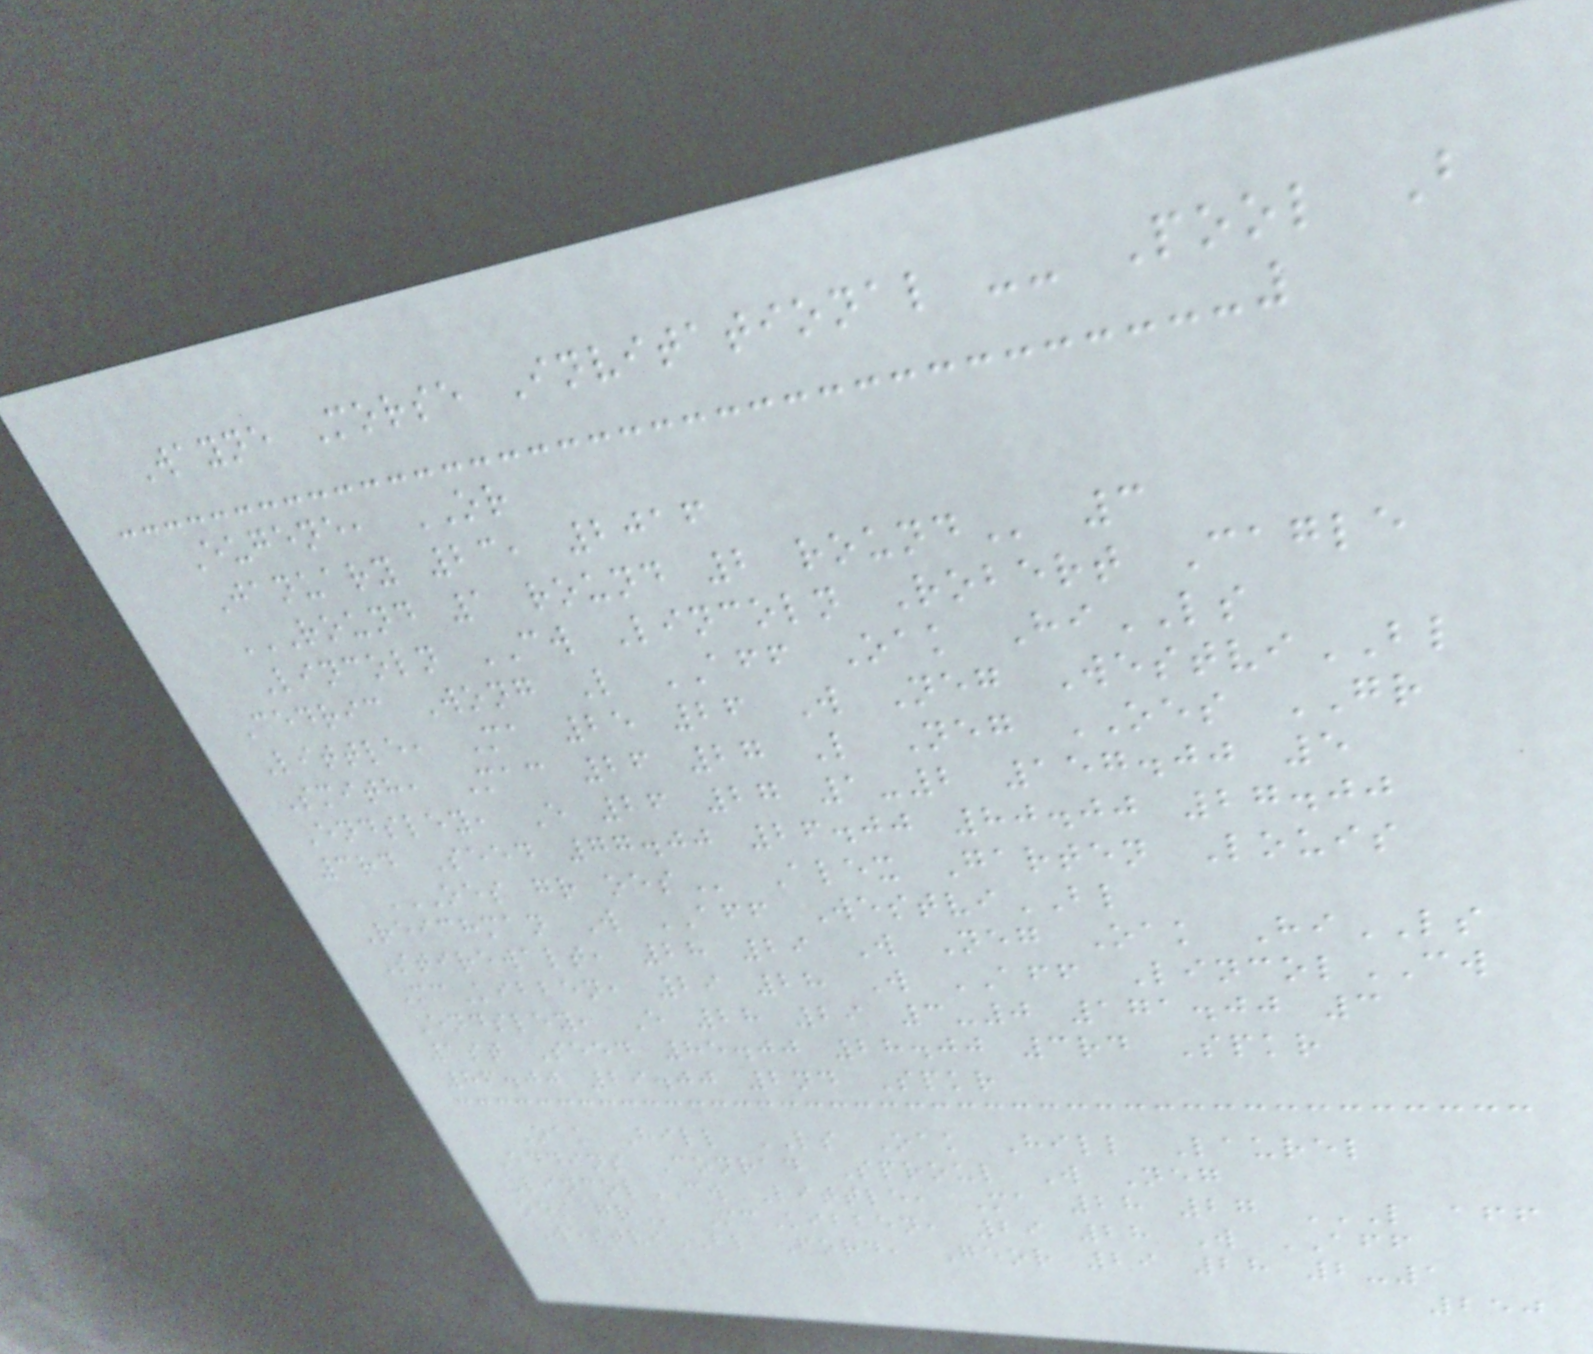Wayne Morse Invitational -- Pool B
Eugene, OR
January 23, 2016
ROUND 1 ROUND 2 ROUND 3
Lincoln CW Lincoln Robert Cagle
Cedric Wong L AFF Oak HiLS
Little, Ma 25 26 W Neg WestviBL
Smith, Mac 26 27 L Neg OES GR
Endsley, E 26 27 1-2 157.00 5
3rd Seed 77.00 26.00 80.00 27.00
OES GR OES Alex Garten Louis
Reichman W AFF WestviBL
Stirewalt, 28 29 W Neg Oak HiLS
McKibben, 29 28 W AFF LincolCW
Endsley, E 28 29 3-0 171.00 3
1st Seed 85.00 28.00 3rd Spkr
86.00 29.00 2nd Spkr
Oak Hill LS Oak Hill Laurel
Eddins Conrad Sproul W Neg
LincolCW Little, Ma 28 27 L AFF
OES GR McKibben, 29 28 W AFF
WestviBL Ford, Geor 29 28 2-1
250
